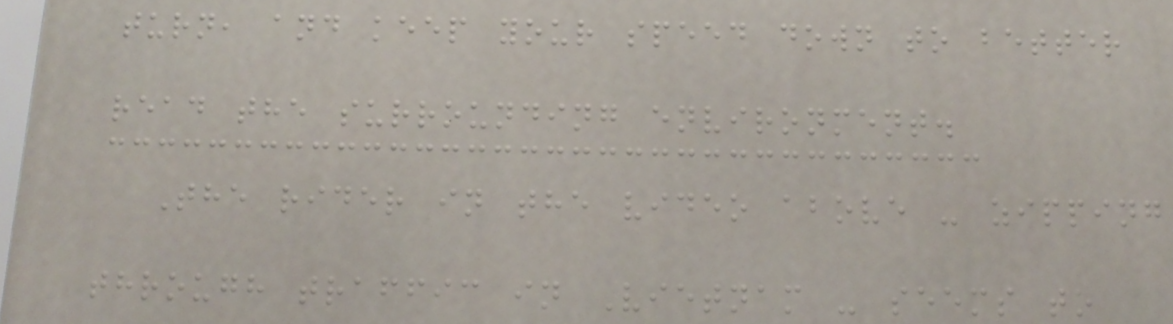turn, and keep your speed down to better
read the surrounding environment.
The rider in the video above - zipping
through traffic in Vietnam - seems to
